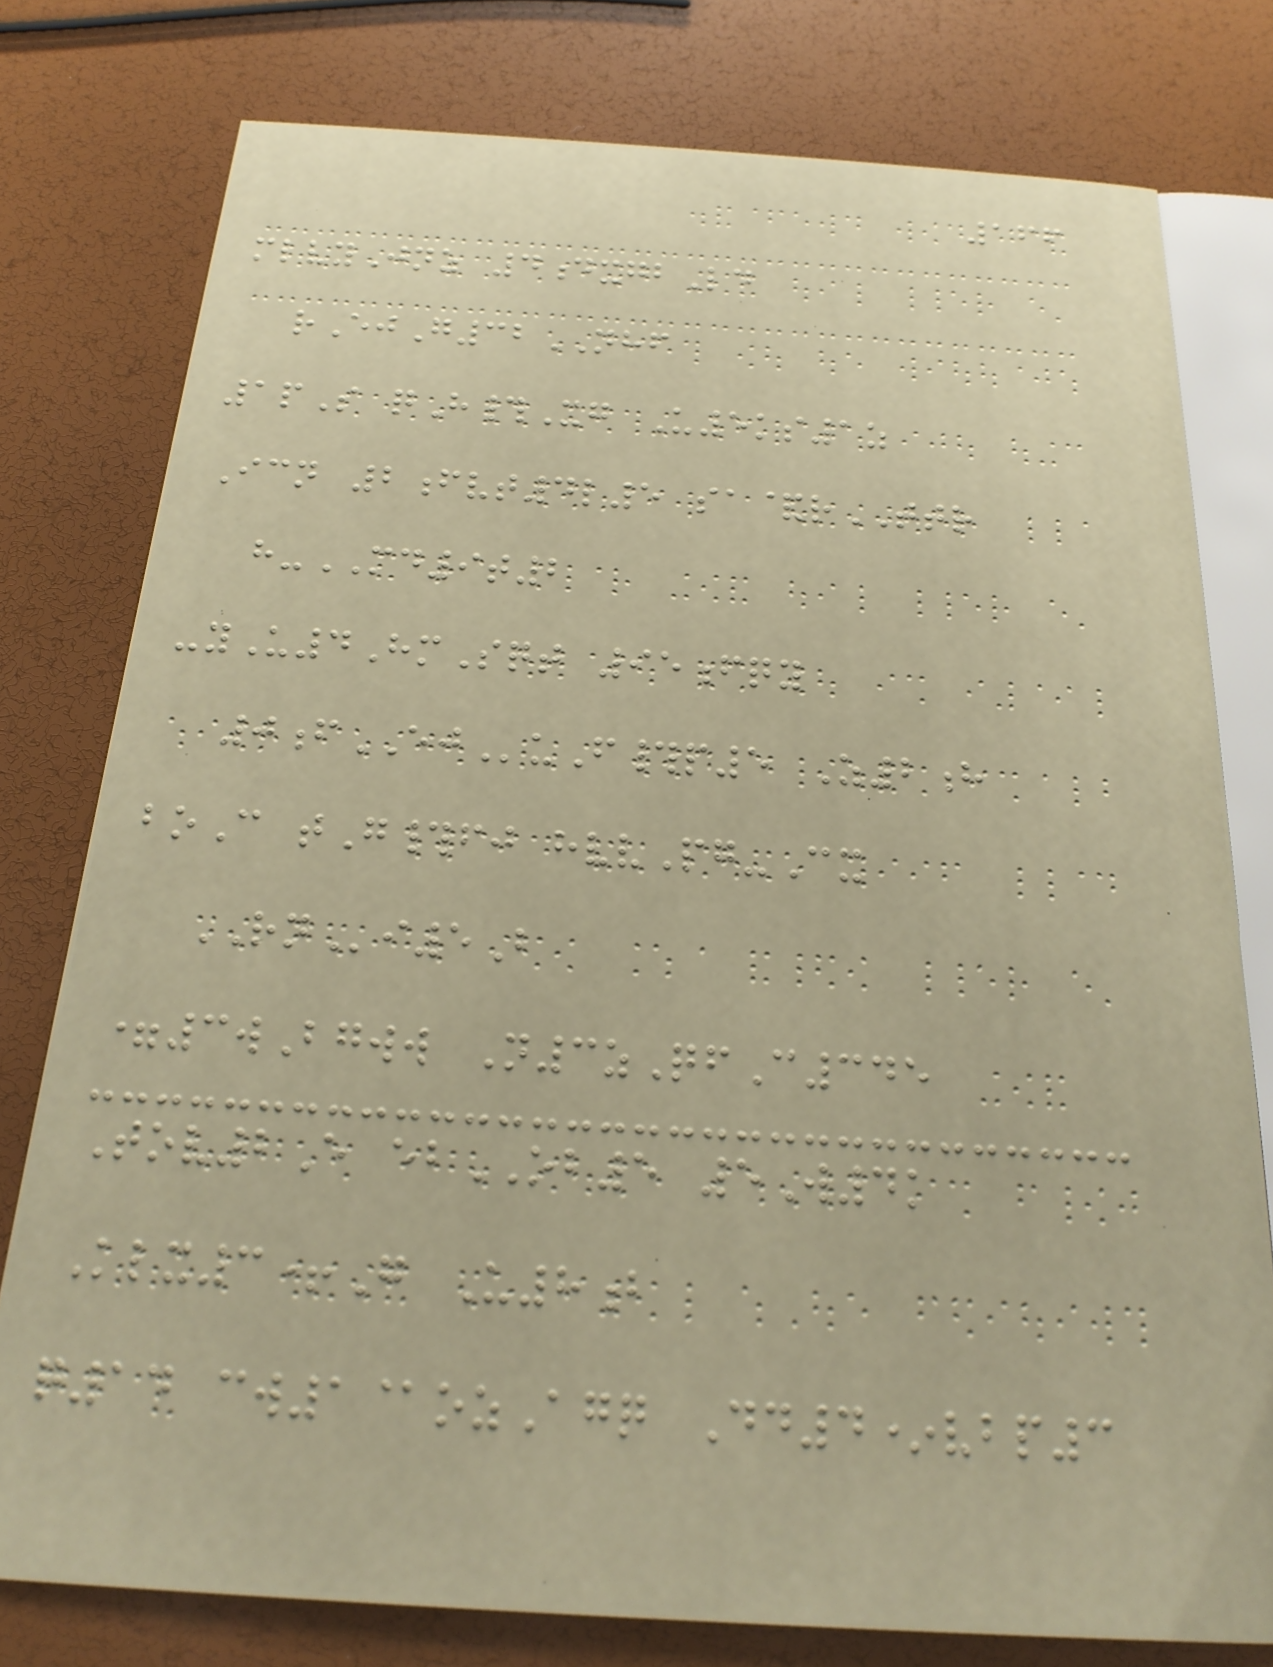166
mlvyJnz 4dxgbLd
rEjG32NHF
1pS qH#Xg U5ks1z
Icn 2fvt4l5 sa&rTTR
h-MD9t2
-yU4HmSqt 95fqy
0fEJuF#p5 Z2h
boC tG#fj hvvPg-Cx
RNi5B
=3wBgww N3zQfC345
Tov2E ebOB5 5W4k
Klx3+G U8b
q14 cw1@ozAgq Dd4*vbp3
